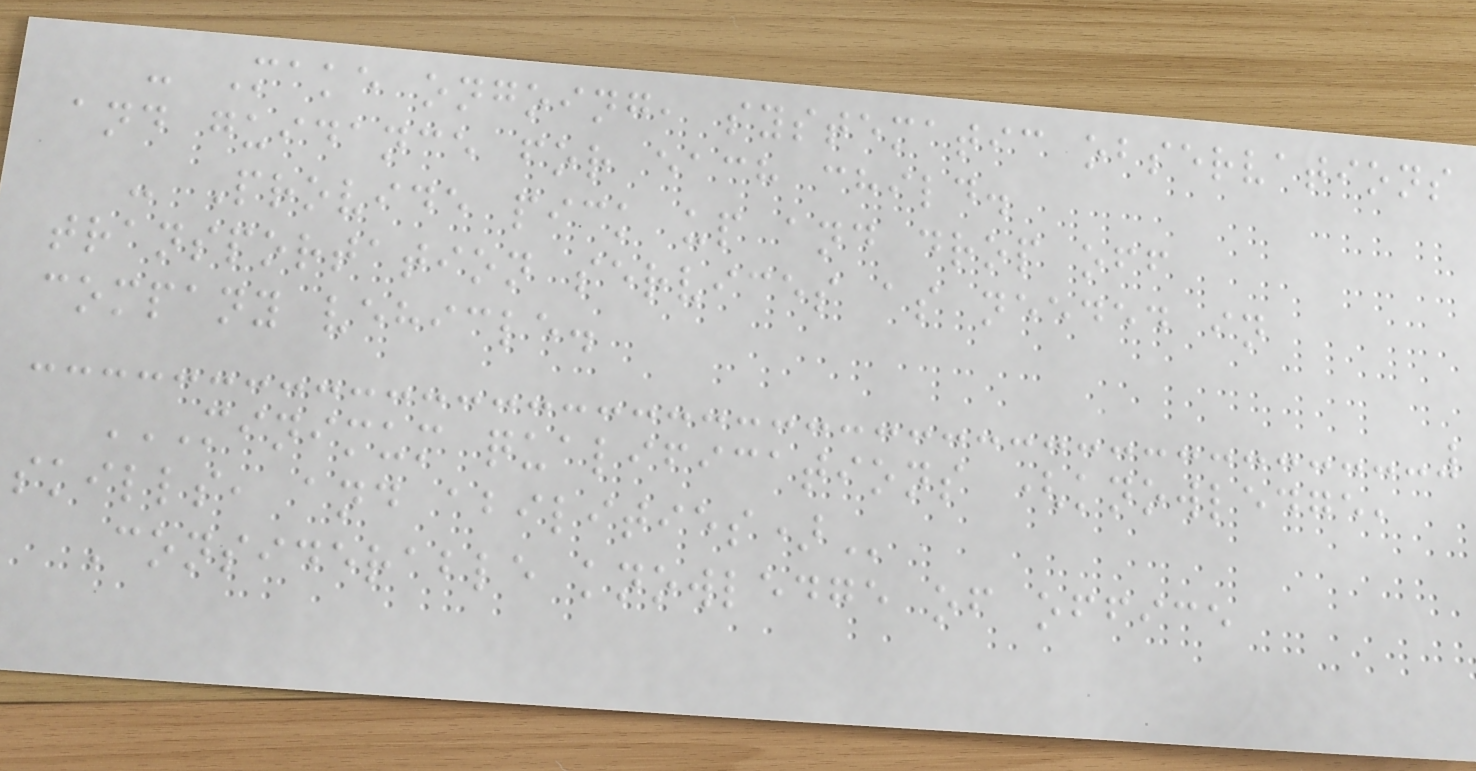- Make ongoing, systematic observations
and guidance for each child.
- Provide pick up and drop off
transportation services as needed in
company vehicle.
MINIMUM QUALIFICATIONS (KNOWLEDGE,
SKILLS, AND ABILITIES)
Considerable knowledge of office
